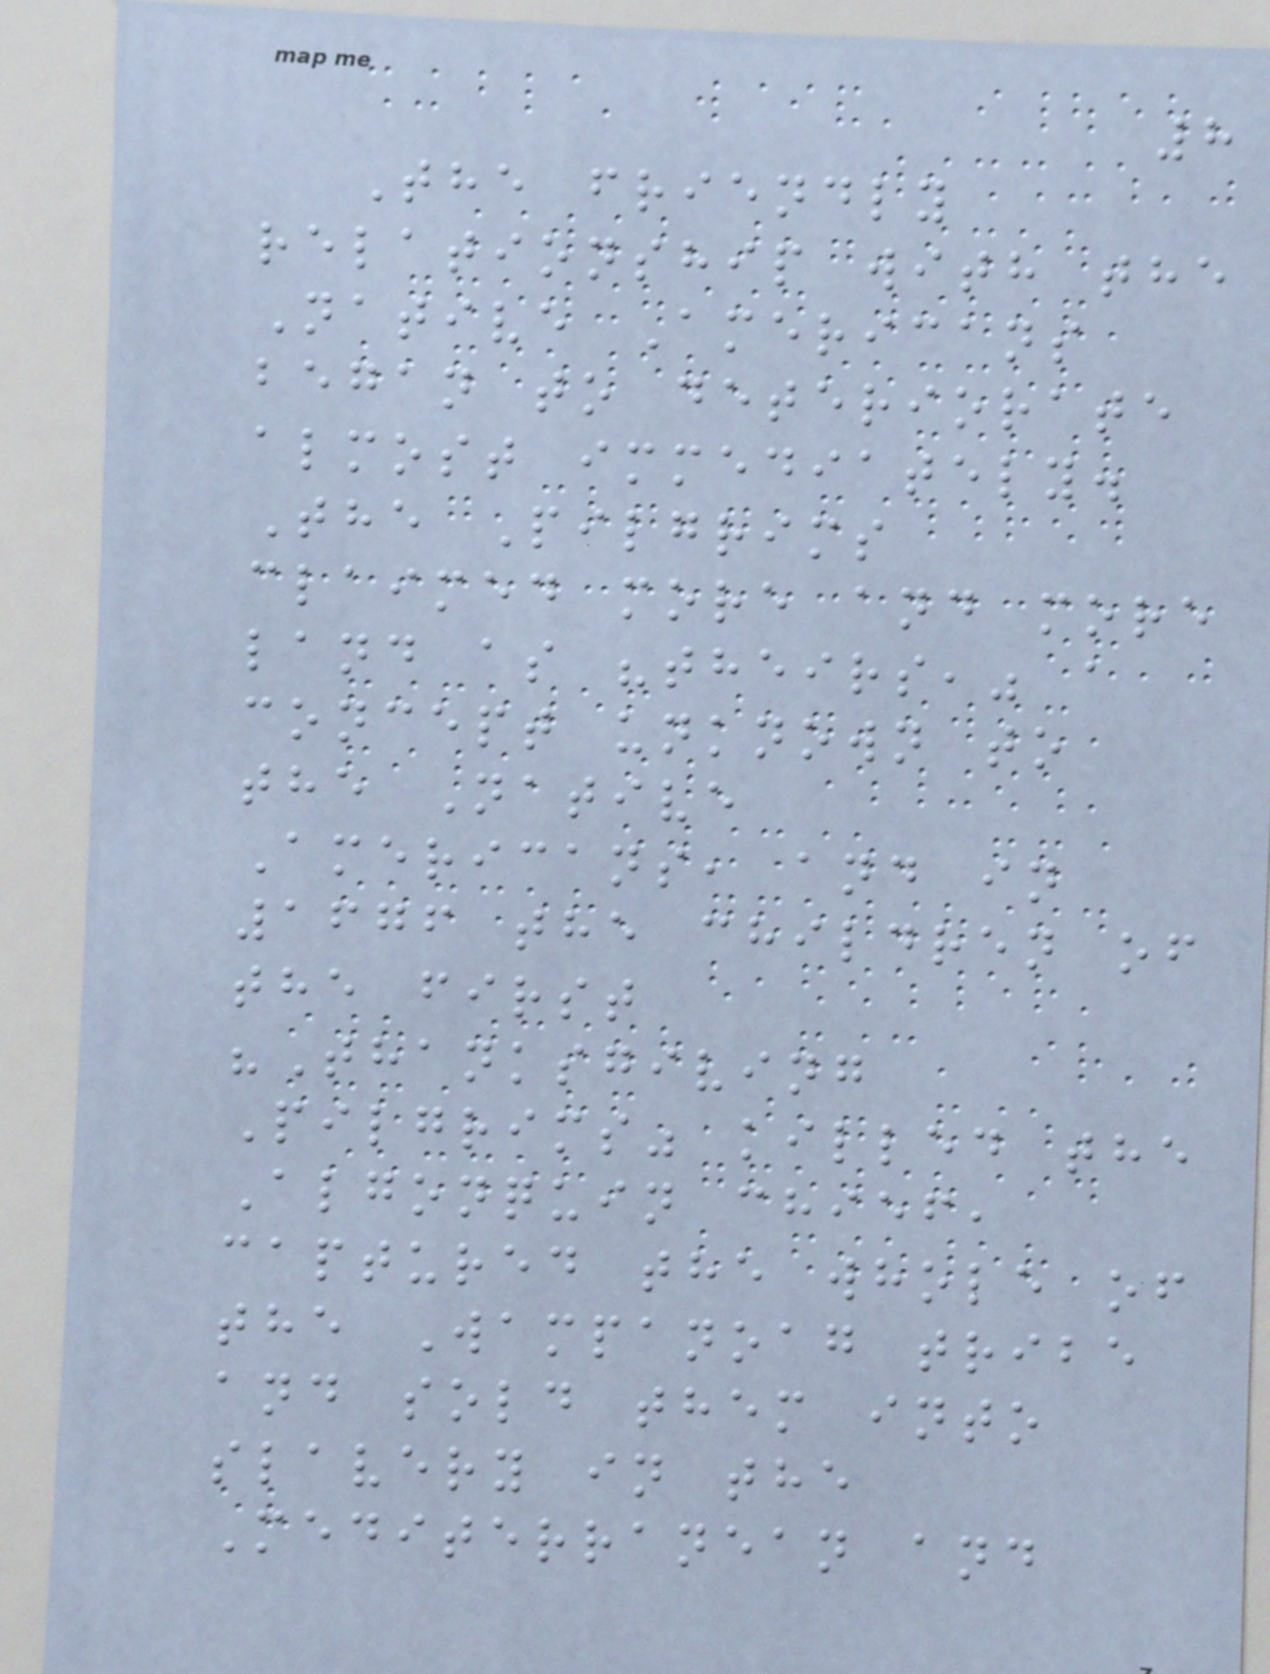8
The friendly
relationship with the
Native Americans
began to deteriorate
almost immediately.
The Pilgrims
claimed more and more
land as "theirs," a
concept unknown to
the Native
Americans, and in
1676 the children of
the first
"Thanksgiving
Pilgrims" killed the
Algonquin chief,
captured the whole of
the Wampanoag tribe
and sold them into
slavery in the
Mediterranean and
